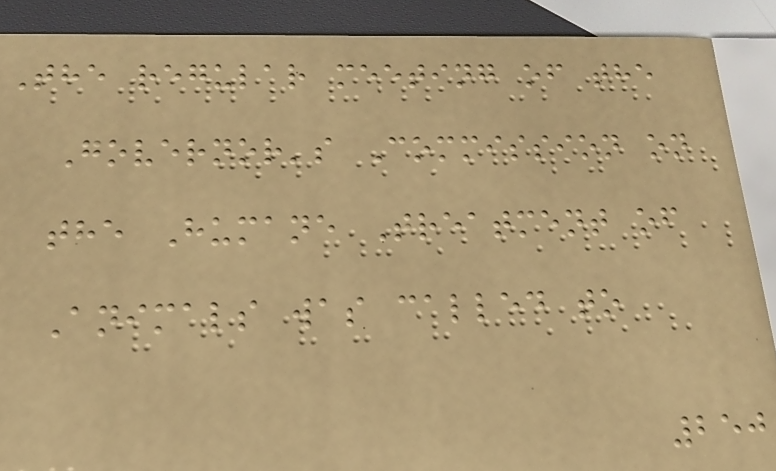The regular meeting of the
Governor's Commission on
the Humane Treatment of
Animals was called to
250
